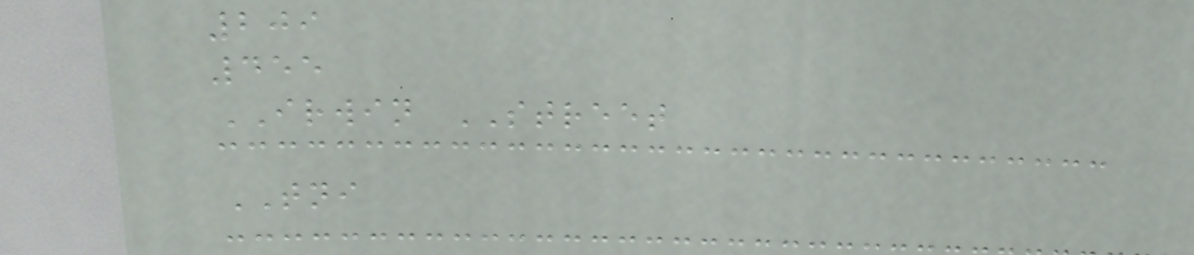209
455
IRWIN STREET
TNI
